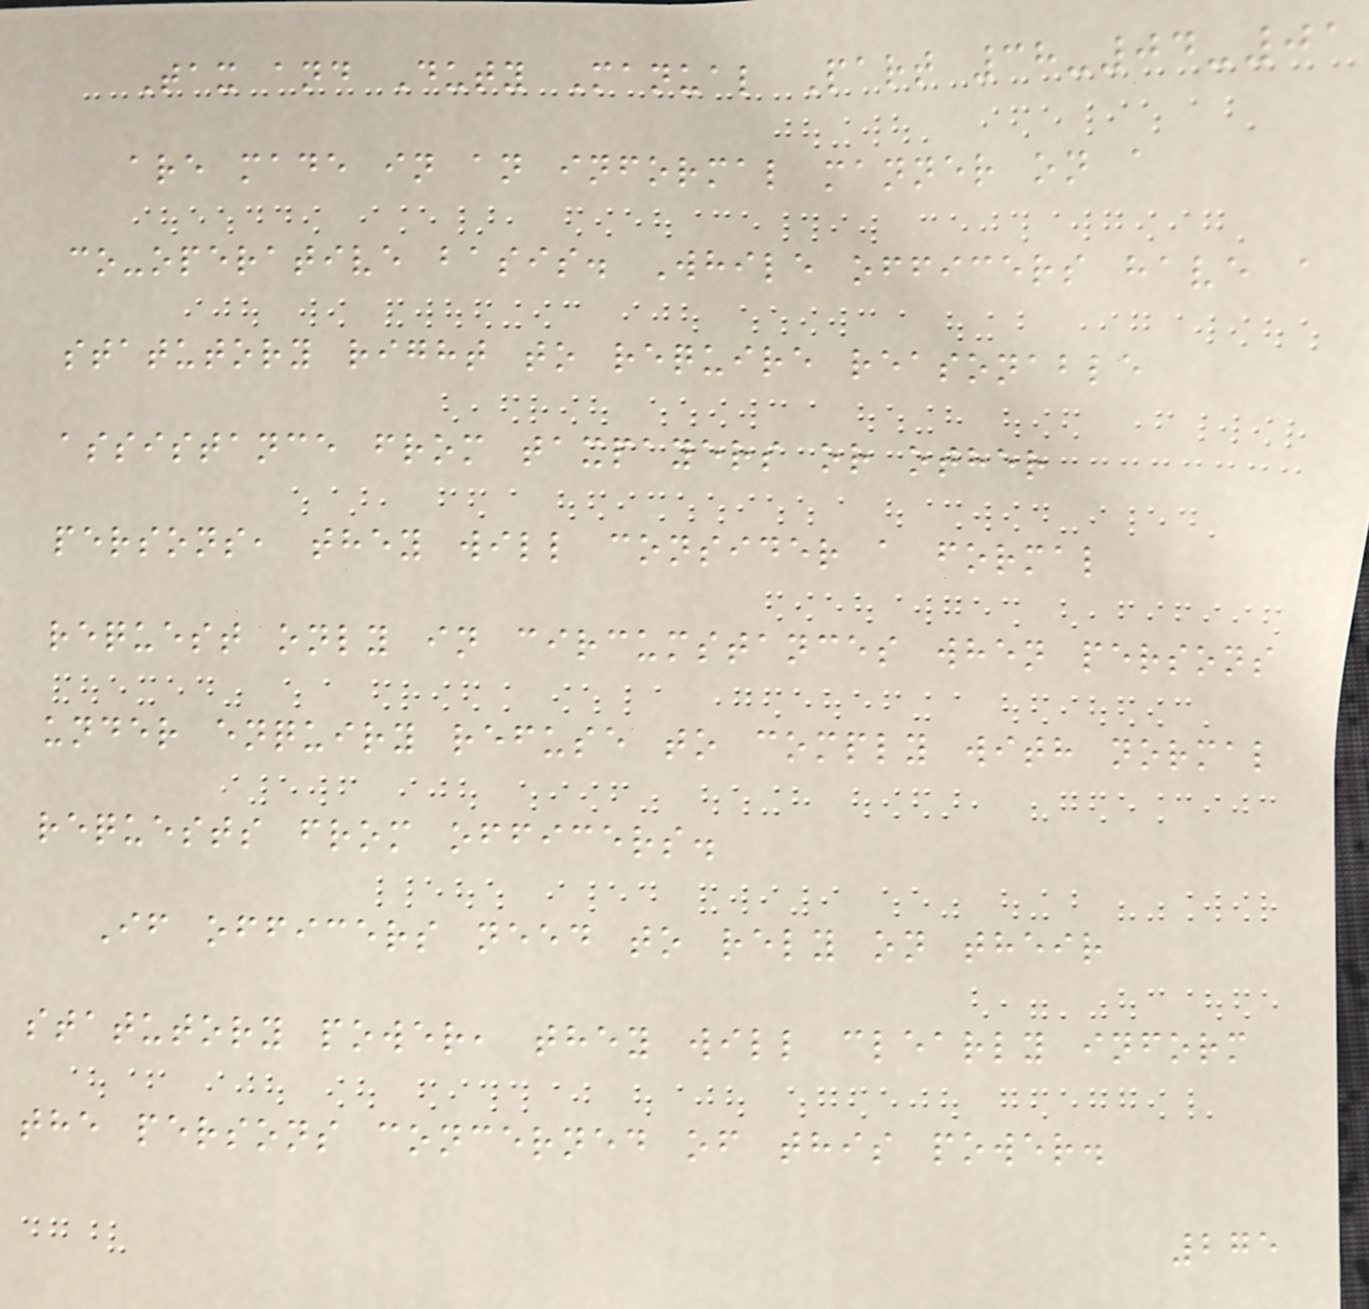Tax and Duty Manual Part 38-04-01
are made in an informal manner on a
co-operative basis. While officers have a
statutory right to require reasonable
assistance from taxpayers or other
persons, they will consider a formal
request only in circumstances when persons
under enquiry refuse to comply with normal
requests from officers.
If officers need to rely on their
statutory power, they will clearly inform
the persons concerned of this power.
275
